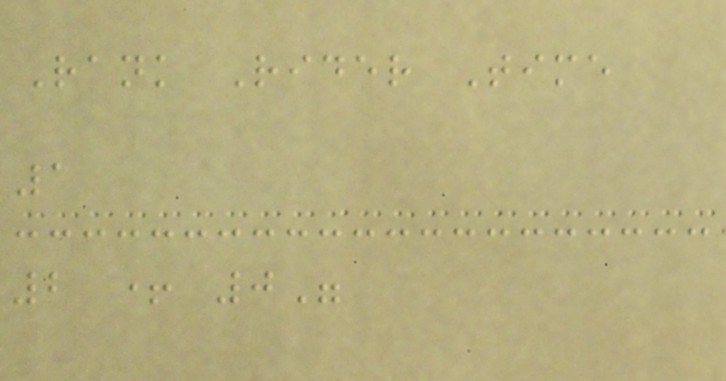Rank Rider Time
1
2 + 0"
